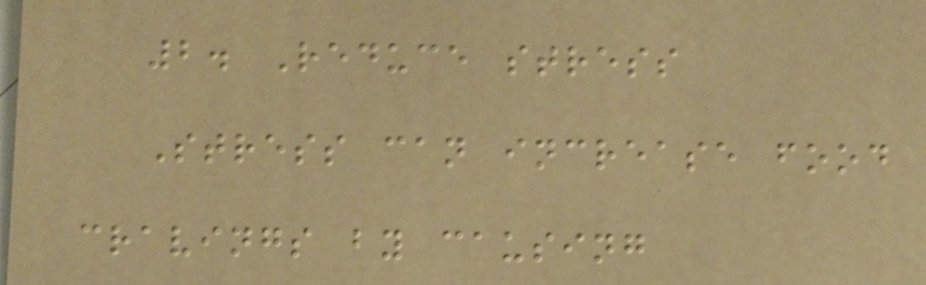2. Reduce stress
Stress can increase food
cravings by causing
